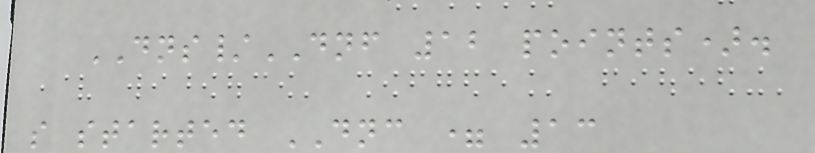DNS/DNF 12 points).
s started DNC = 13
